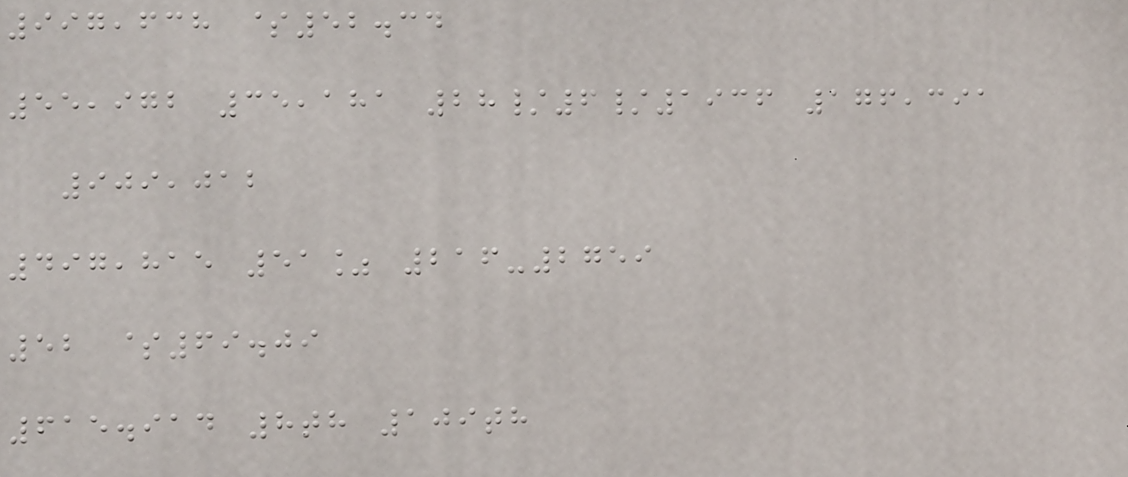997,638 $52.34
55,972 35,181 28/6/1936 176,391
909,012
497,815 51% 216-2759
52 $69.09
615.914 8th 109th
